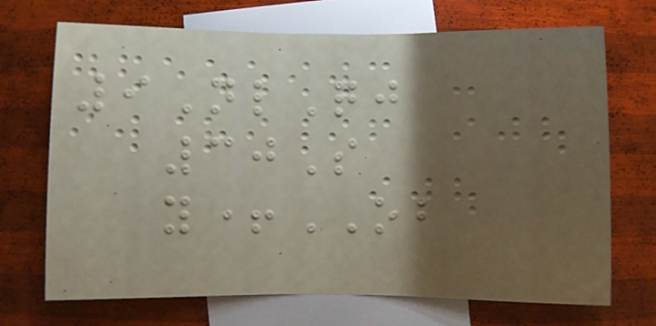9NlQj
30S
y+OB
